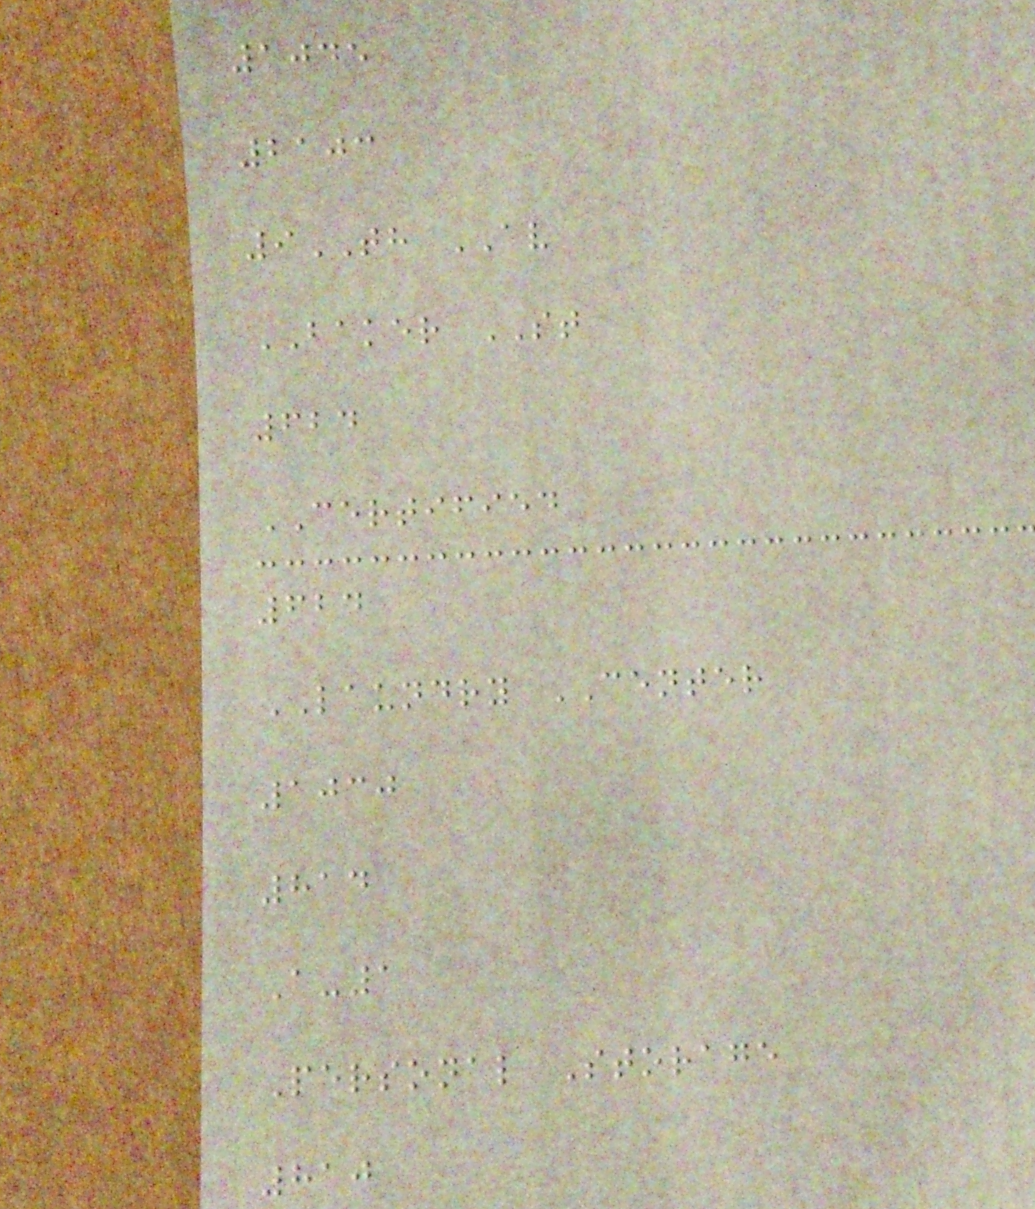1045
2103
9TH AV
BAKER ST
624
CERTIFIED
624
LAUNDRY CENTER
1030
814
A-1
Personal Storage
810
